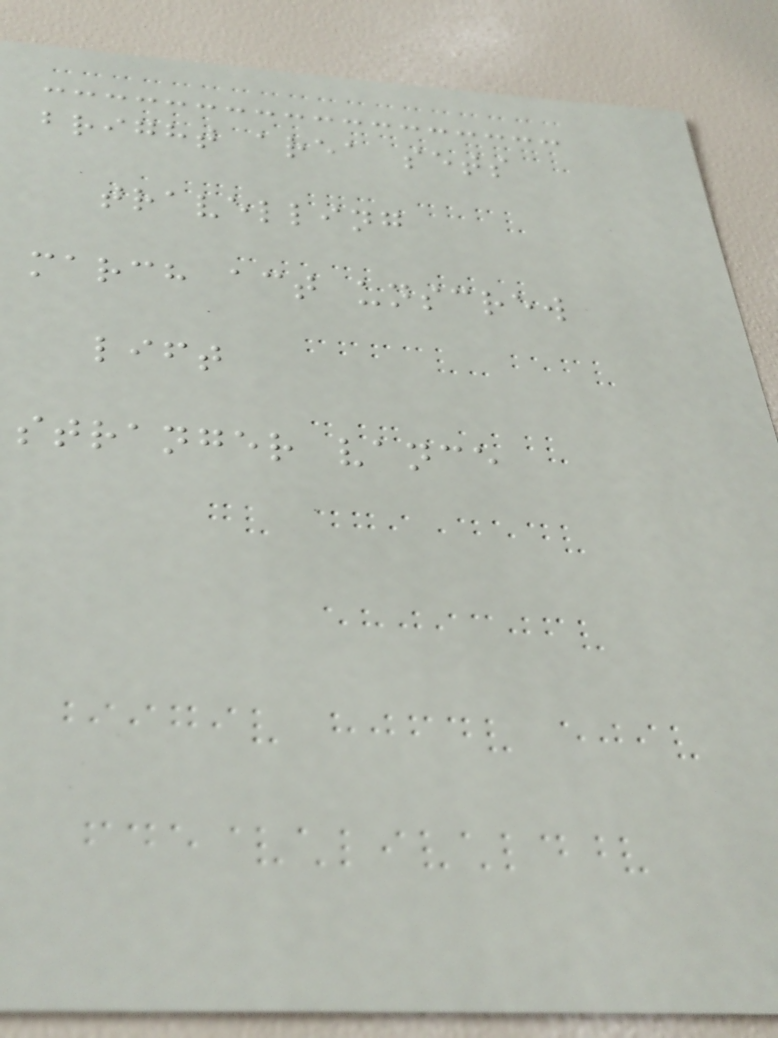bright area sets
travelling
march act unscrew
lift
stranger vance
